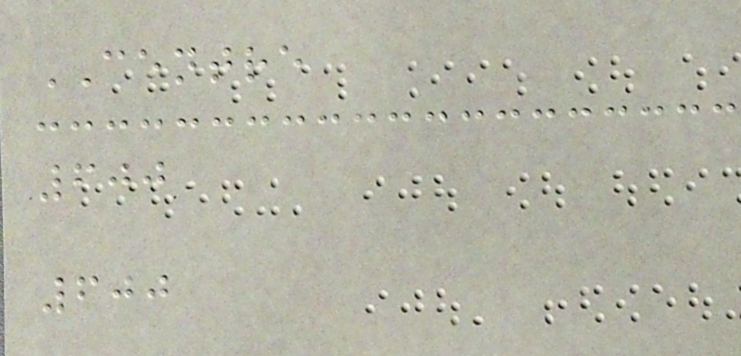CENTRE
600
600
